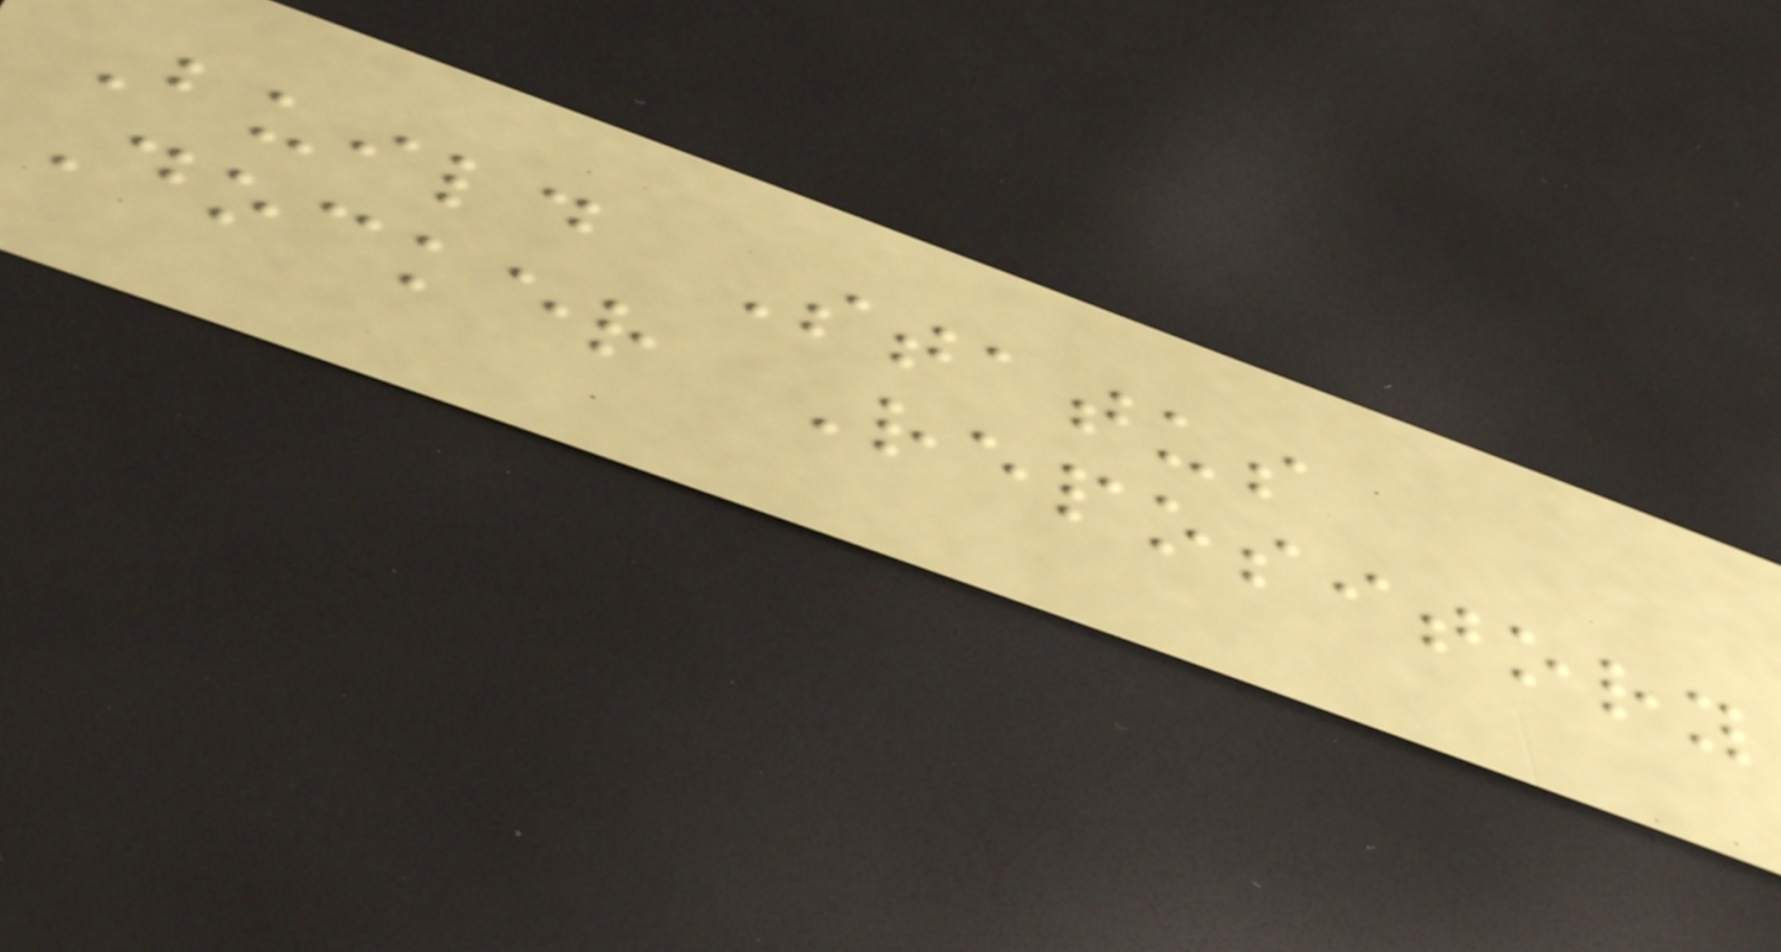Build Status
Docker Repository
